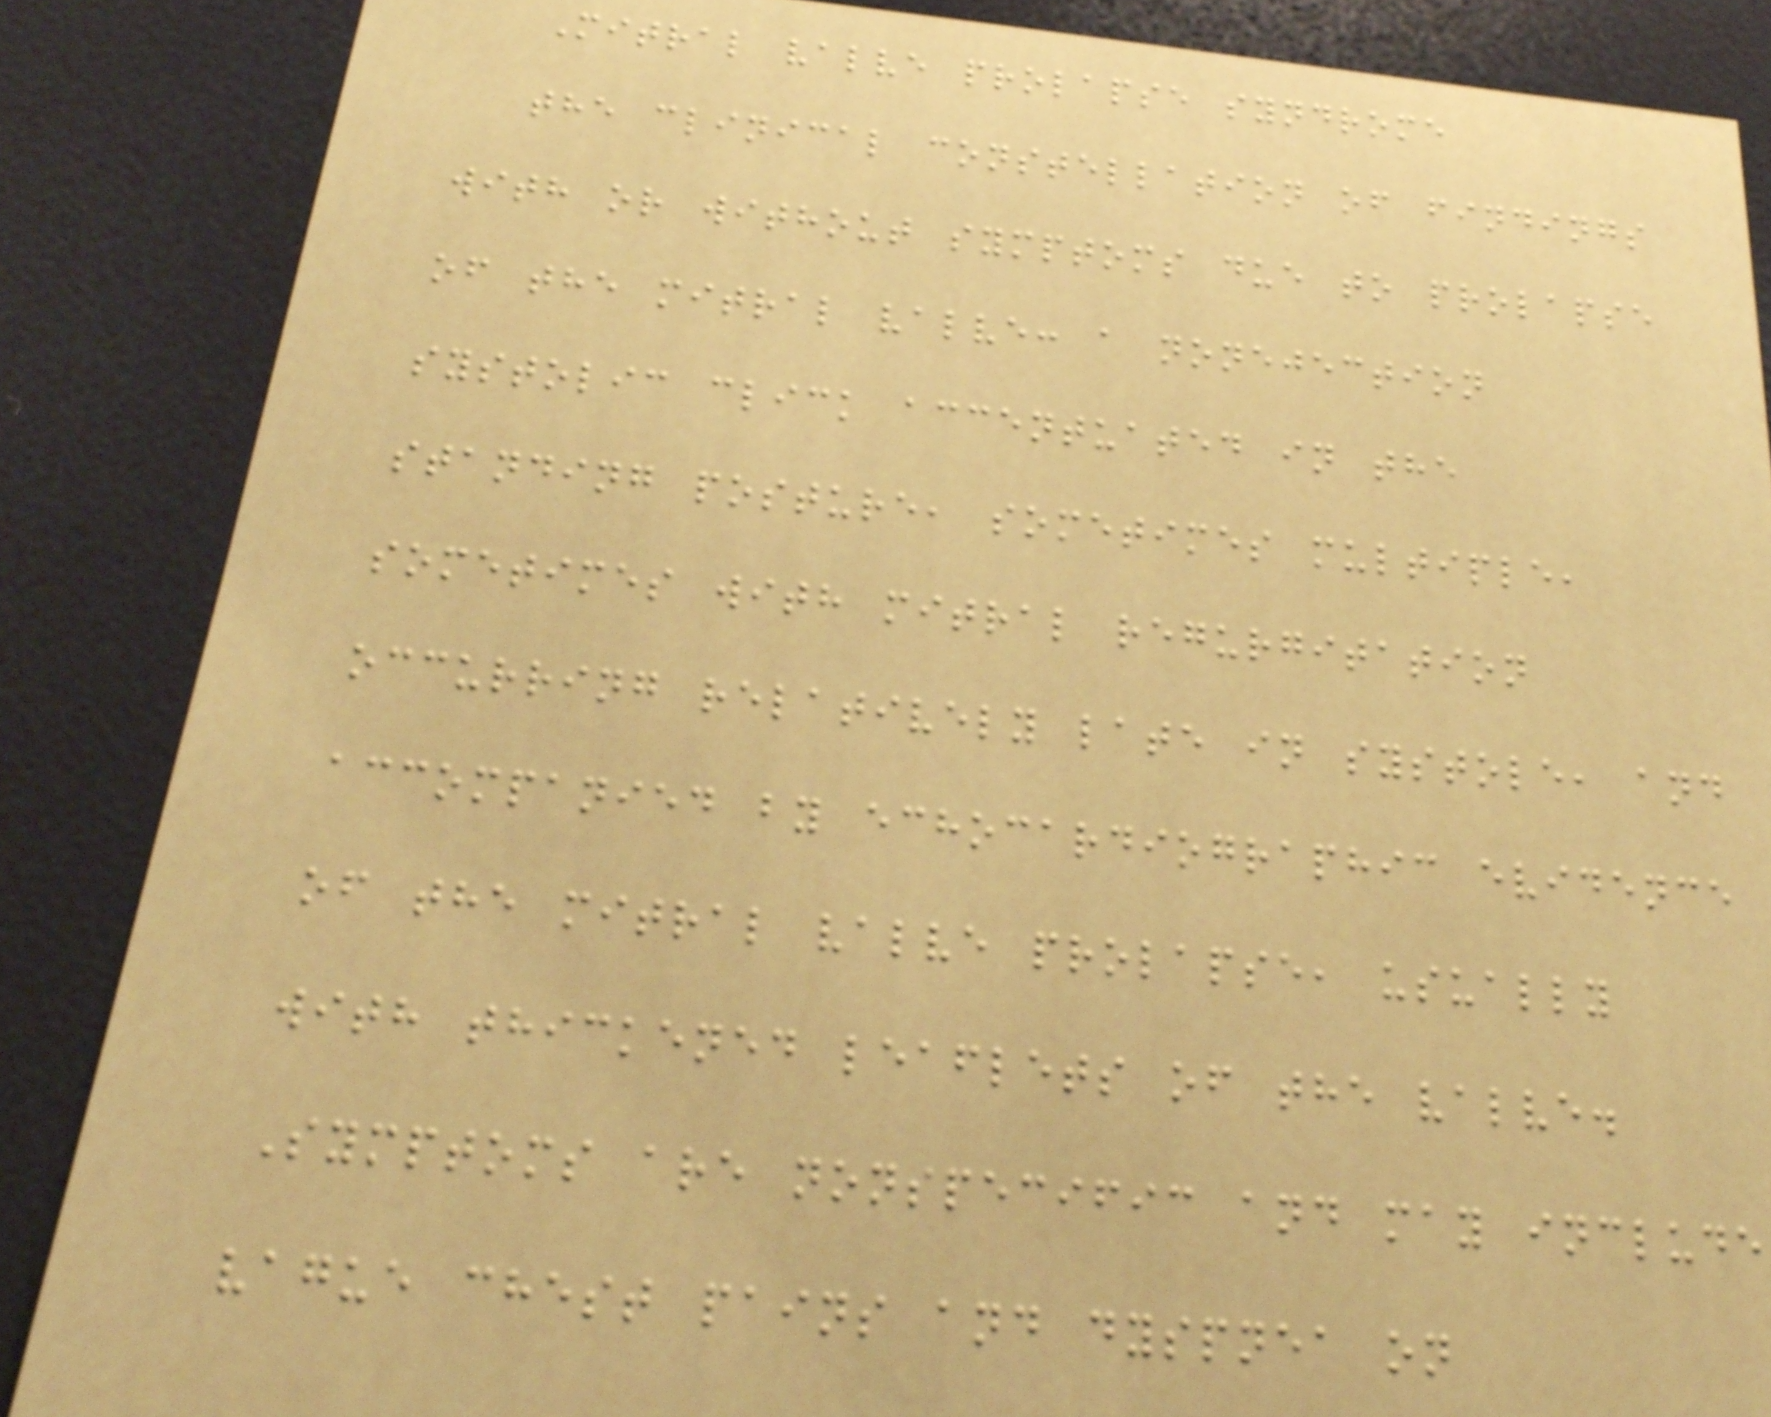Mitral valve prolapse syndrome
the clinical constellation of findings
with or without symptoms due to prolapse
of the mitral valve: a nonejection
systolic click accentuated in the
standing posture, sometimes multiple,
sometimes with mitral regurgitation
occurring relatively late in systole, and
accompanied by echocardiographic evidence
of the mitral valve prolapse, usually
with thickened leaflets of the valve.
Symptoms are nonspecific and may include
vague chest pains and dyspnea on
